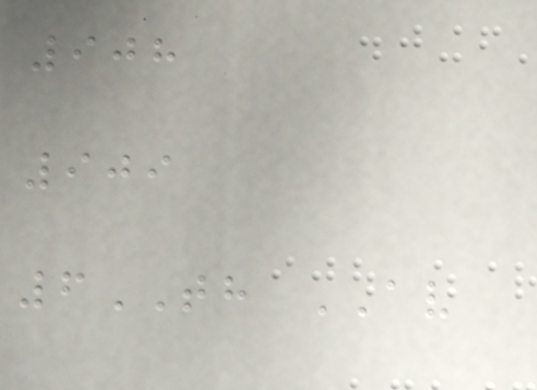908
909
6TH AV
